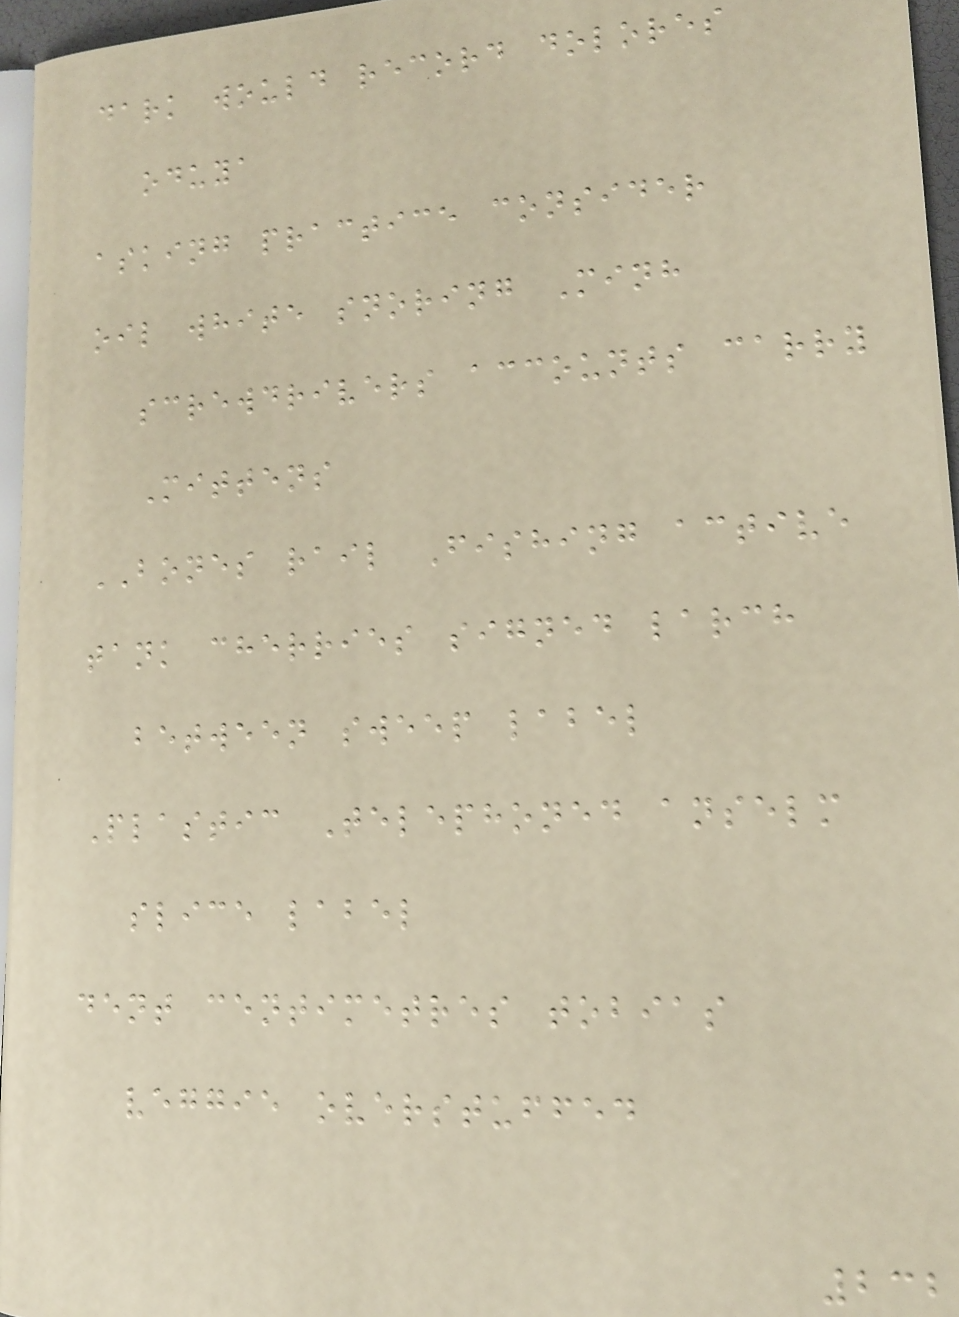dark would record dolores
oduya
asking practice consider
oil white snoring Minh
screwdrivers accounts carry
Mittens
BONES rail Fishing active
tank cherries signed larch
between sweep label
Plastic Telephoned anselm
slice label
dent centimetres tobias
veggie overstuffed
232
